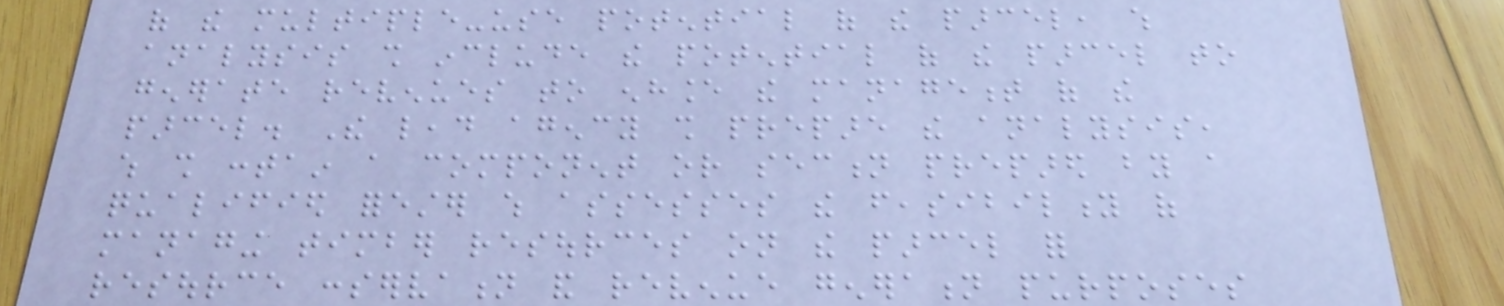of the multiple-use potential of the parcel, which
analysis shall include the potential of the parcel to
generate revenues to enhance the management of the
parcel. The lead agency shall prepare the analysis,
which shall contain a component or section prepared by a
qualified forester which assesses the feasibility of
managing timber resources on the parcel for
resource conservation and revenue generation purposes
